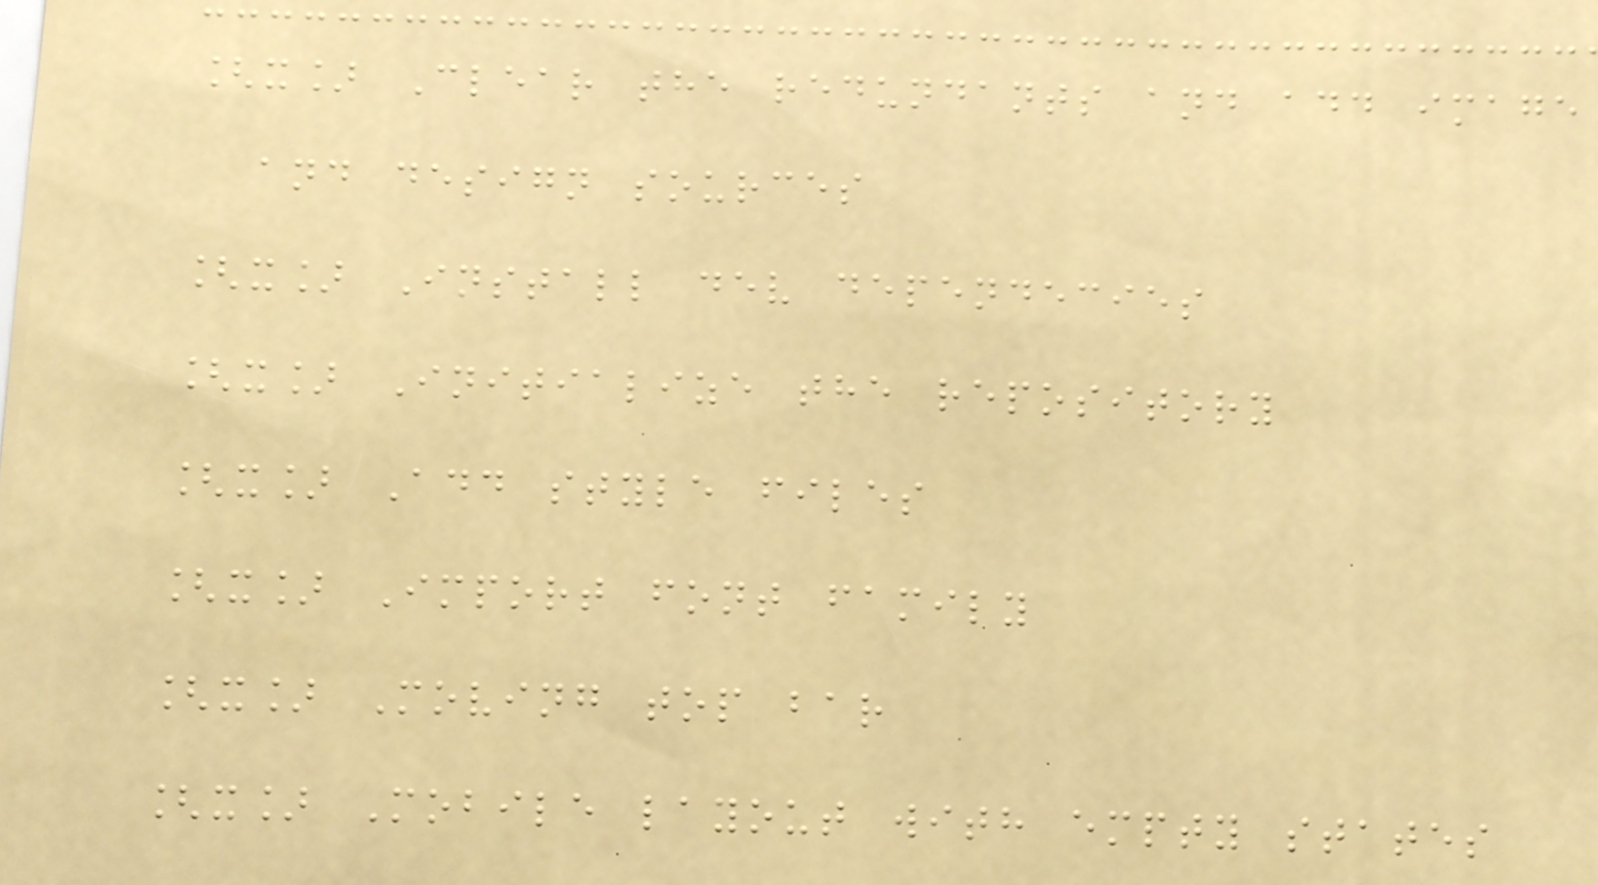[x] Clear the redundants and add image
and design sources
[x] Install dev dependecies
[x] Initialize the repository
[x] Add style files
[x] Import font family
[x] Moving top bar
[x] Mobile layout with empty states
